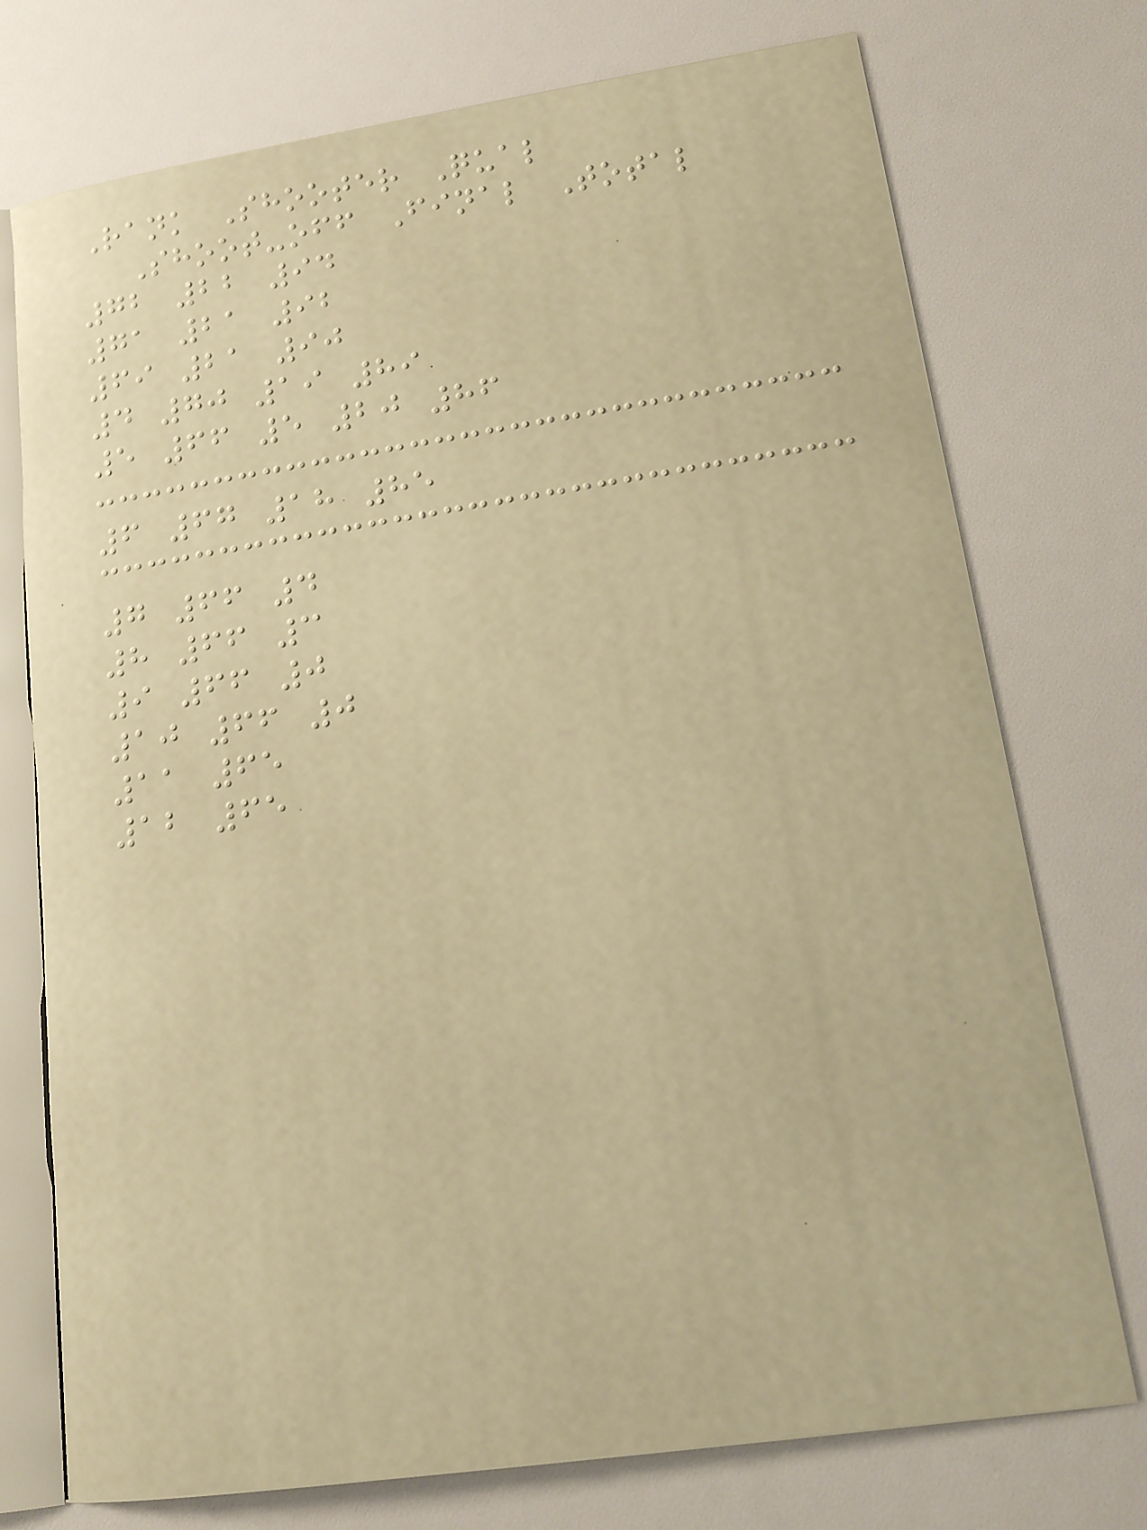Rank Shooter Qual
Shoot-off Final Total
72 22 94
71 21 92
69 21 90
4 70 19 89
5 66 5 20 86
6 67 18 85
7 66 4
8 66 3
9 66 0
10 66 0
11 65
12 65
